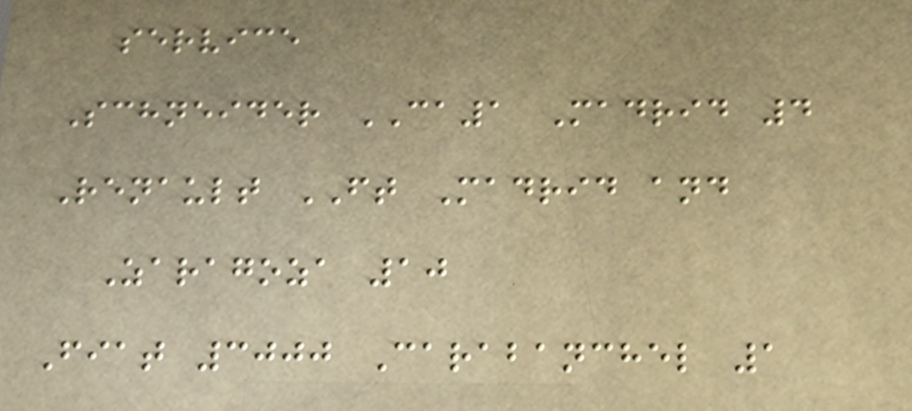service
Schneider CA1 Madrid 4
Renault FT Madrid and
Zaragoza 10
Fiat 3000 Carabanchel 1
